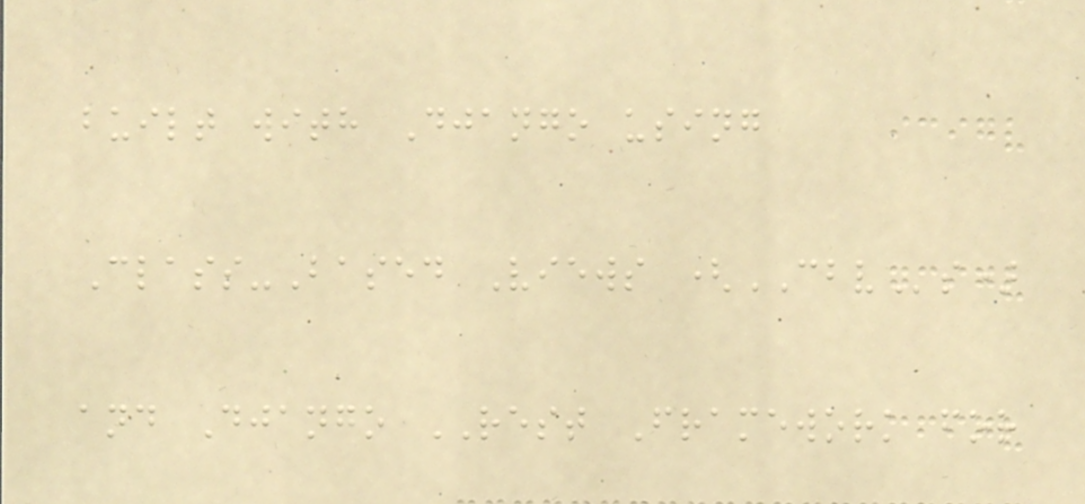built with Django using
Class-Based Views (CBVs)
and Django REST Framework for
